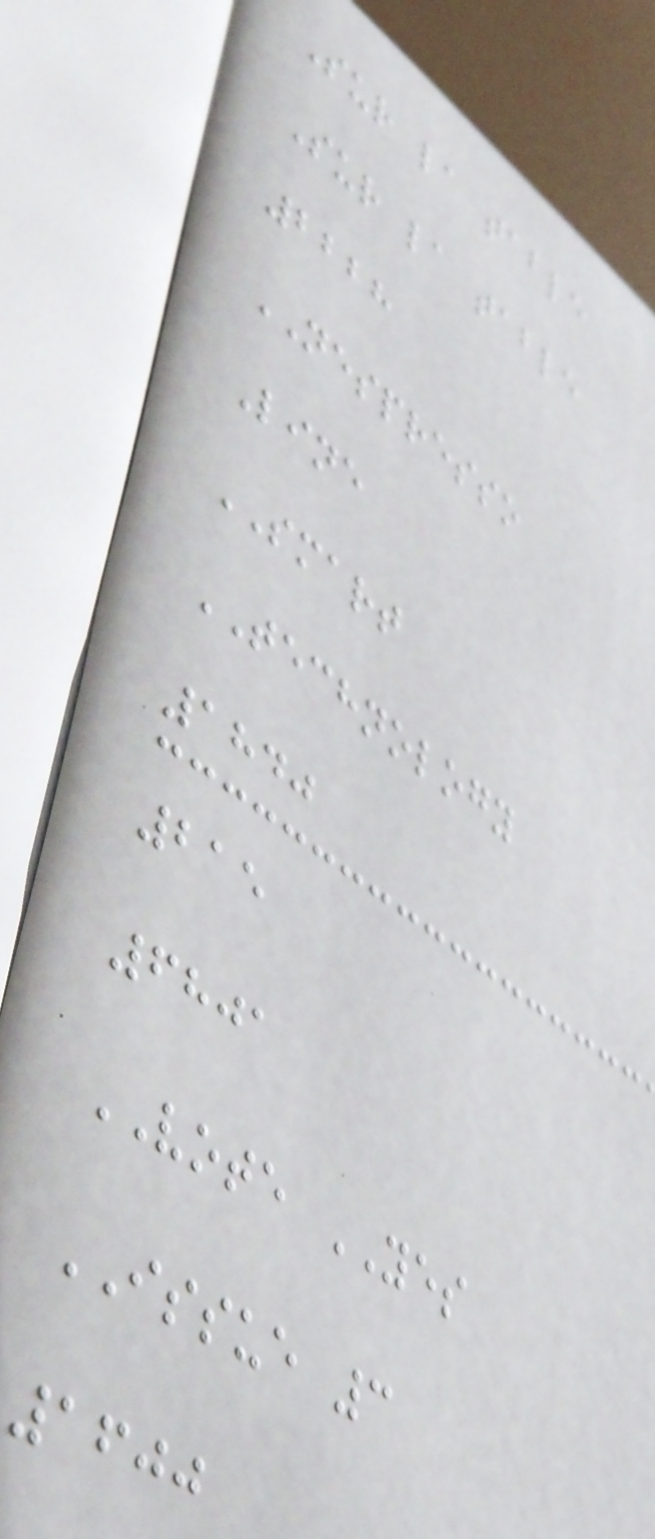Sur la table
Sur la table
2228
NESPRESSO
Line
SMART
TECHNOLOGY
1840
215
6801
VOTE YES
ISSUE 3
1600
